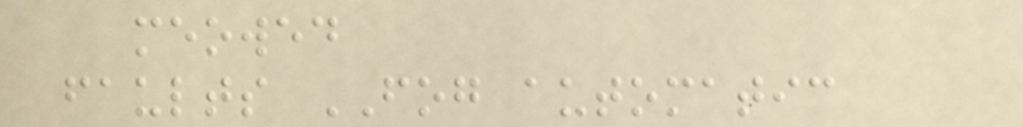meowed
faults FOG automatic
